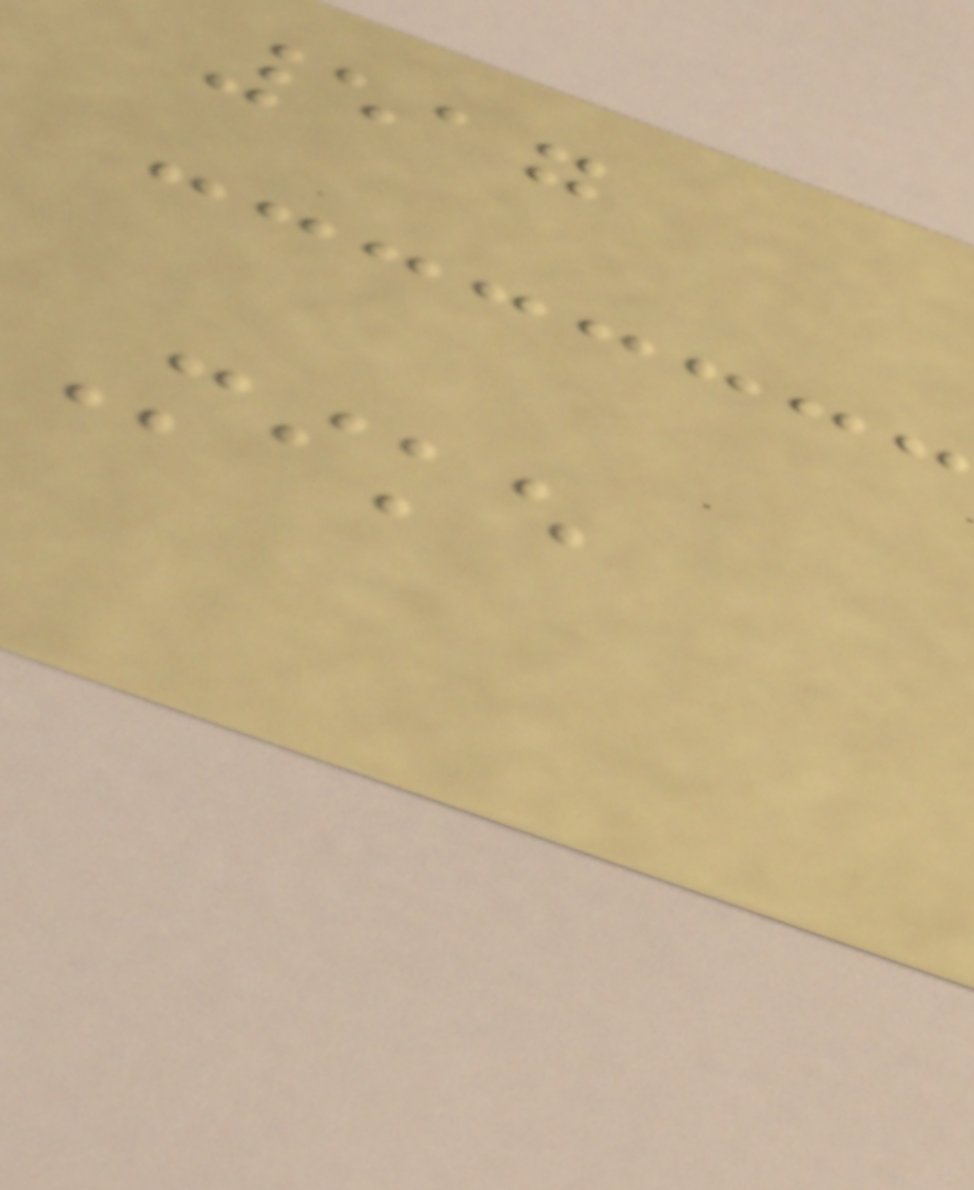517
Mike
